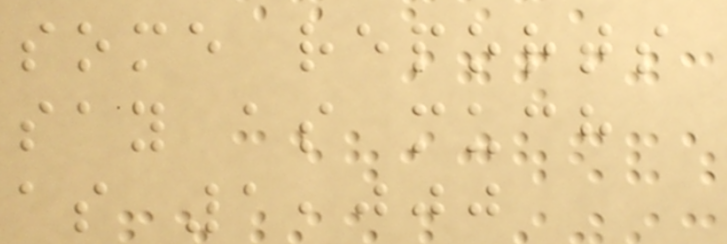some reports
say as much
as 1,000
